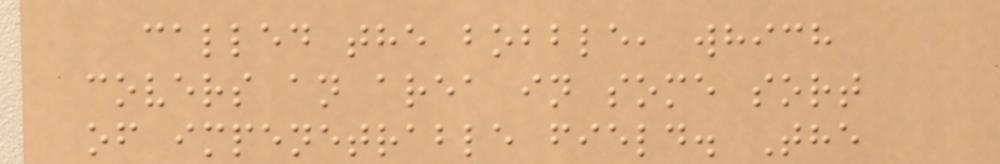called the bobble, which
covers an area in some sort
of impenetrable field. The
